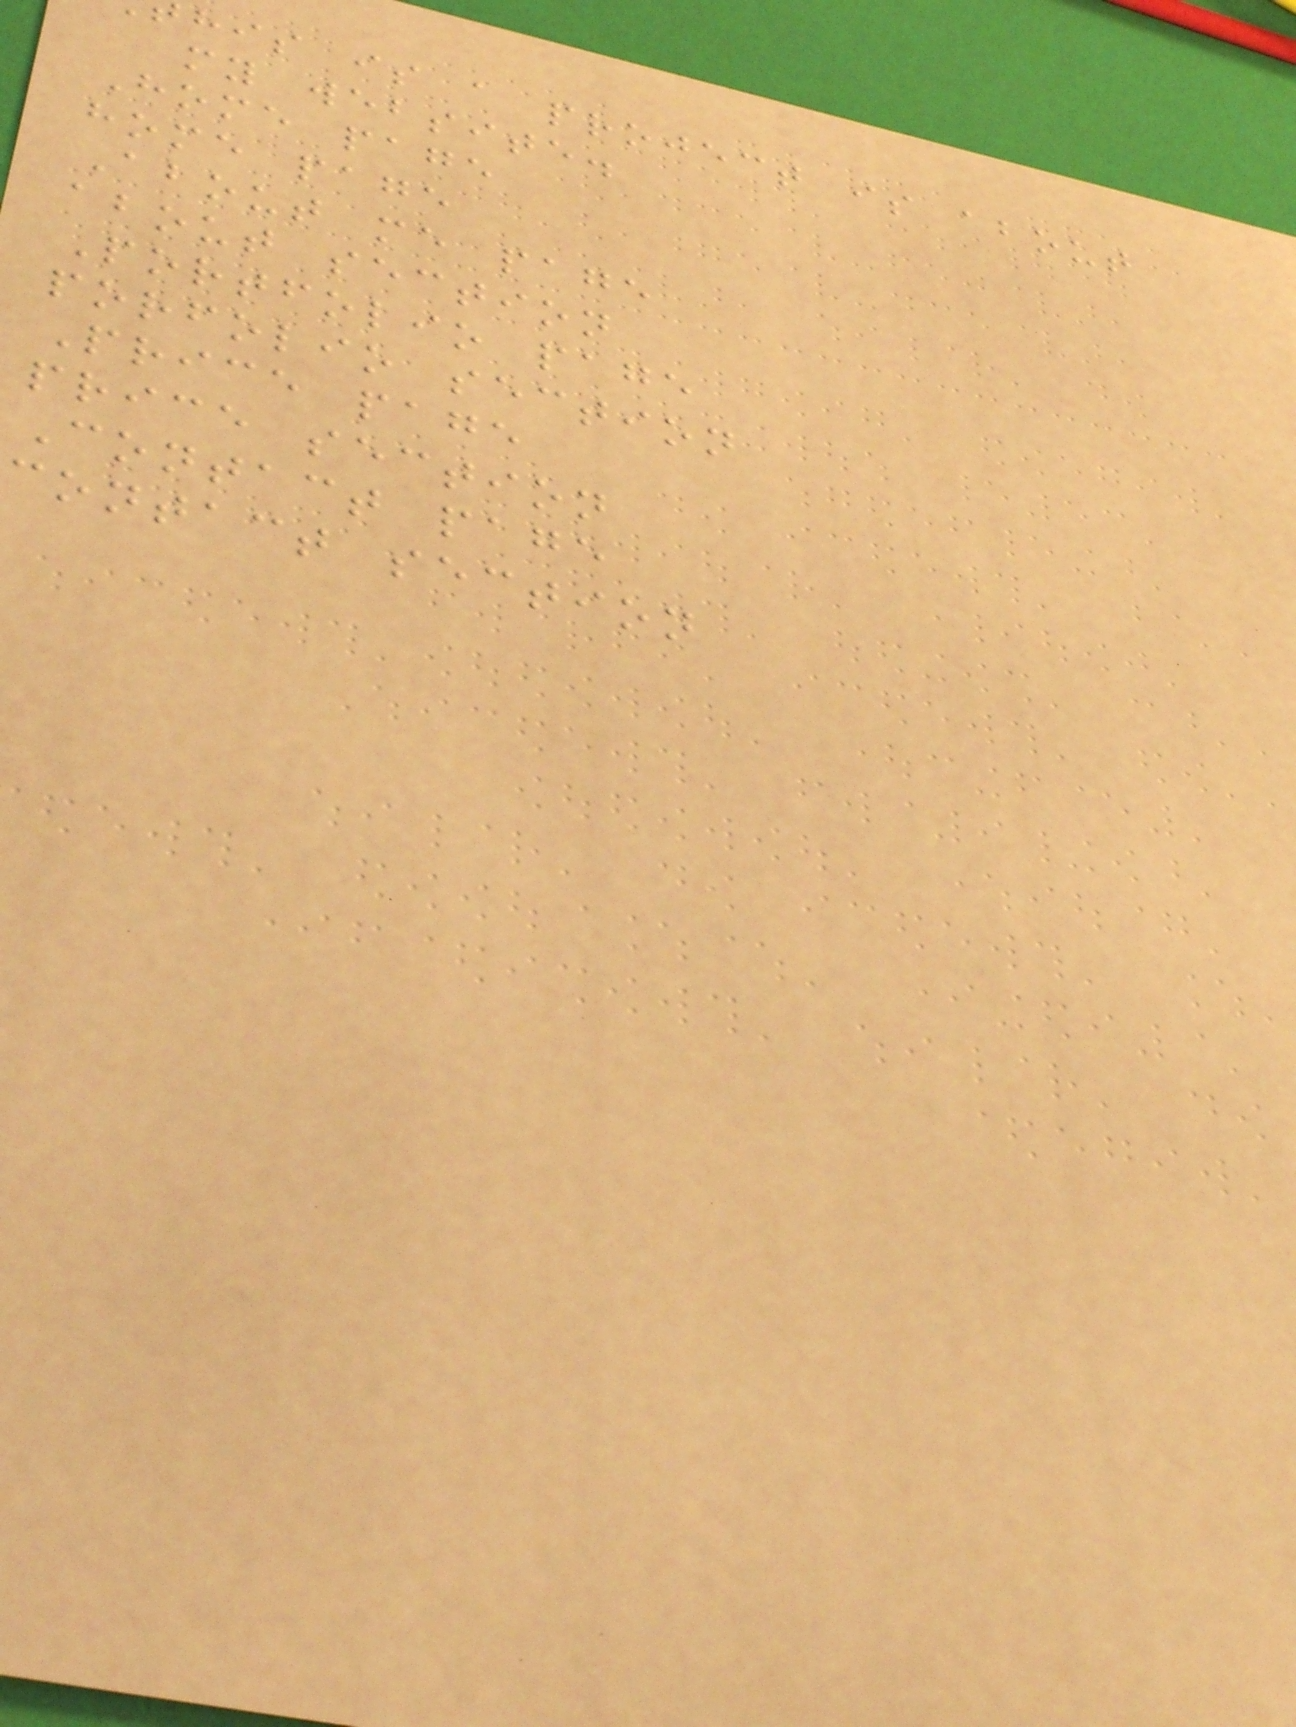his is a project is about
my website.
Home page
home page
About me page
about section
Portfolio page
porfolio section
Price page
price section
Contact page
contact section
